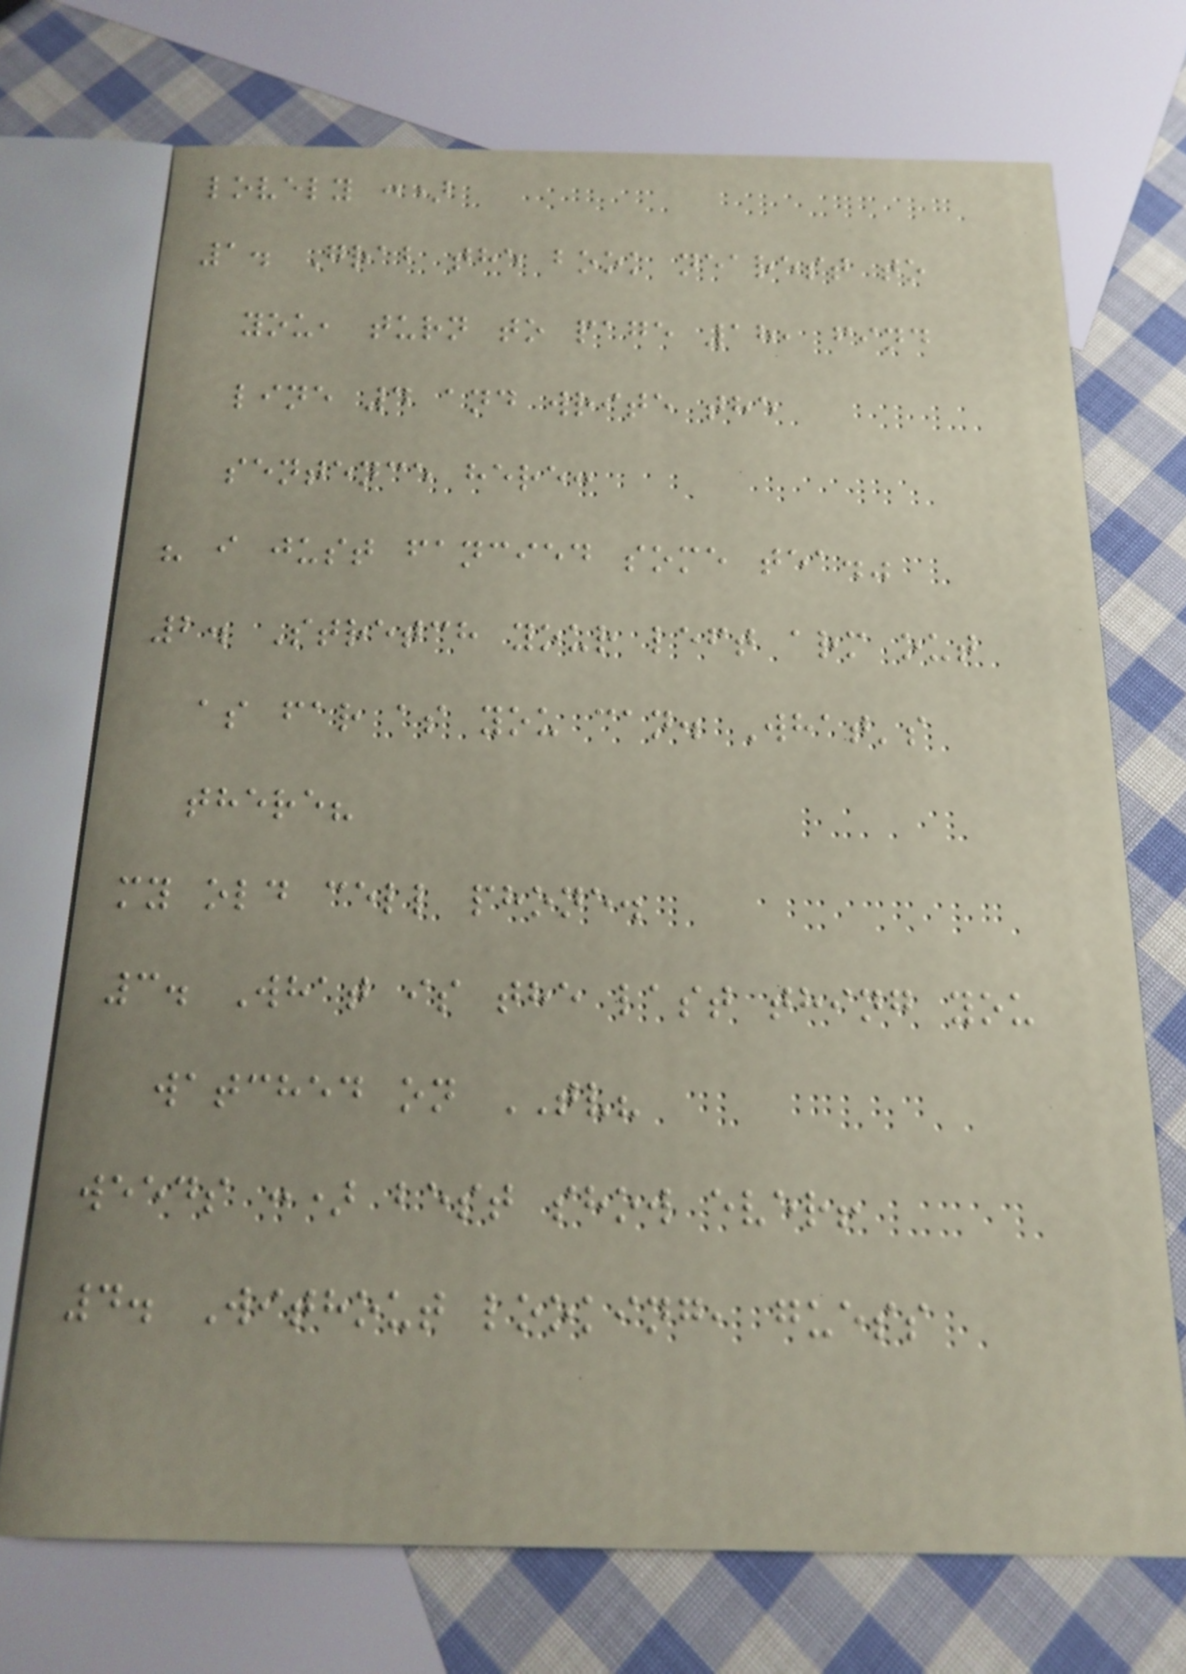lovely :)
1. Grab the book nearest to
you, turn to page 18, find
line 4 and write the
sentence here:
" i just fancied some tea."
2. Stretch your left arm out
as far as you can. What's
there?
my old cell phone.
3. What is the last thing you
watched on TV?
weeds :) best show ever!
4. Without looking, guess
